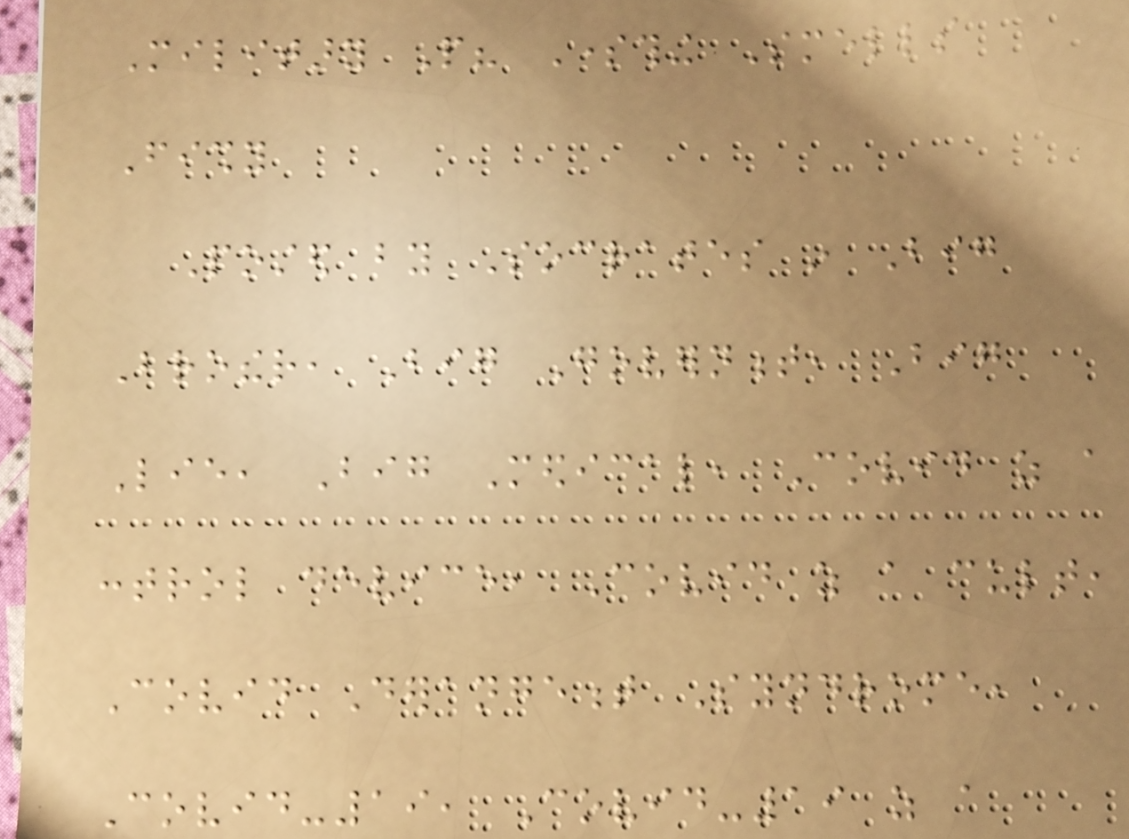Military People? Something Smells
Fishy
Posted by Socrates in Big
Brother, Big Government, Big
Lie, Big Medical, Covid as a
control device, Covid as a cult,
Covid Derangement Syndrome,
Covid-19, Covid-19 as a
